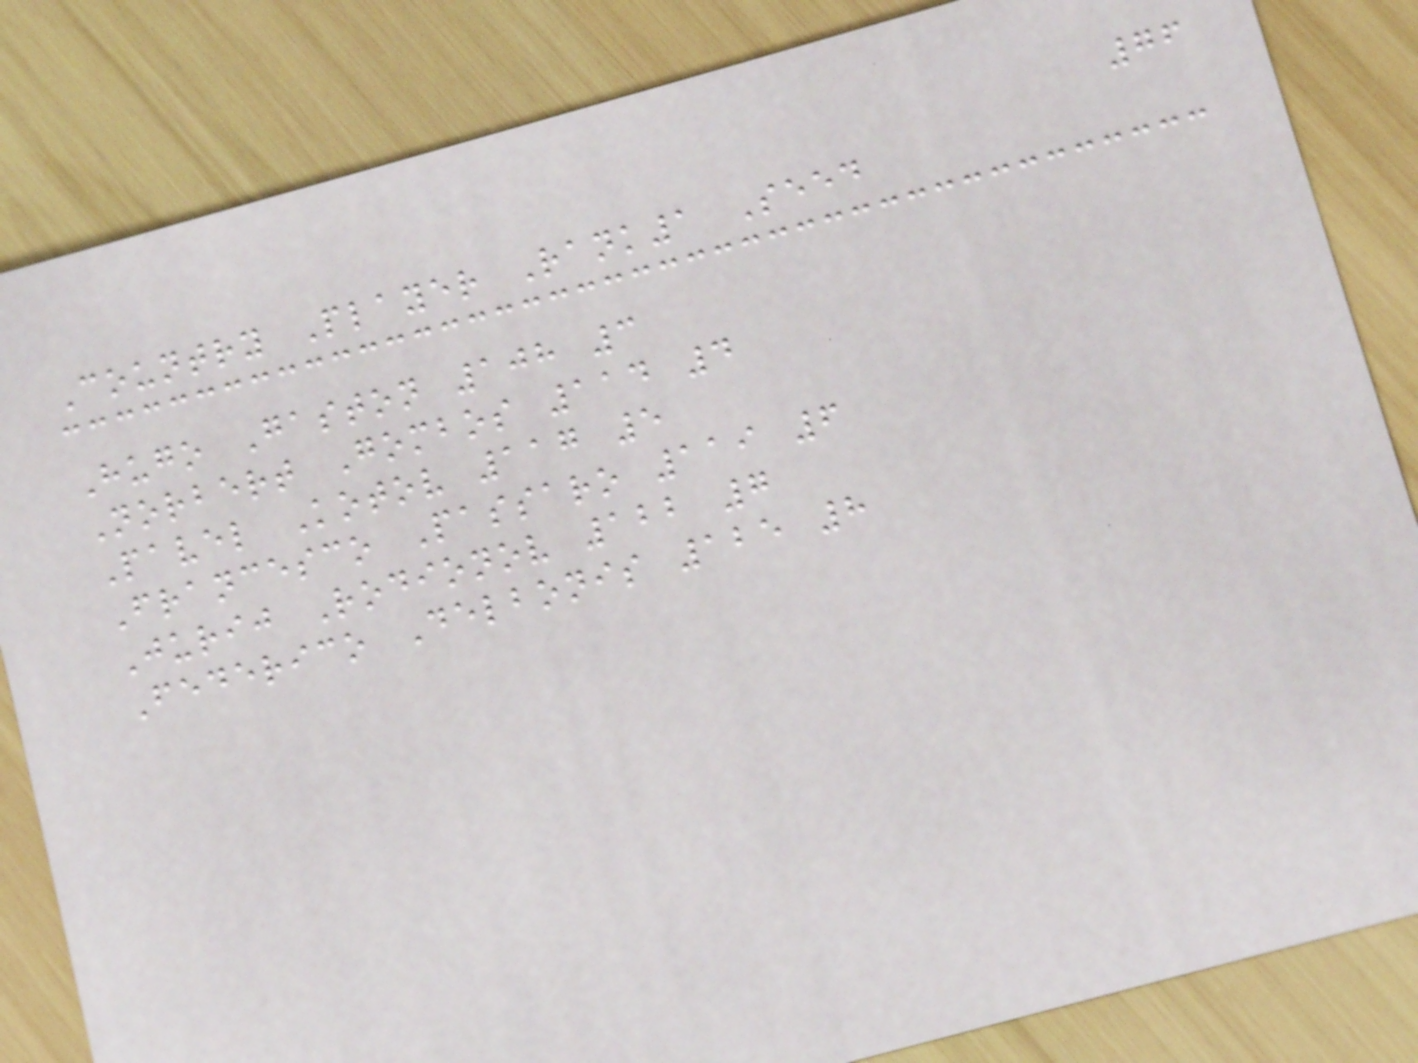76
Country Player Rank1 Seed
Hugo Gaston 108 3
Norbert Gombos 114 4
Pavel Kotov 117 5
Francesco Passaro 119 6
Jurij Rodionov 122 7
Federico Delbonis 125 8
